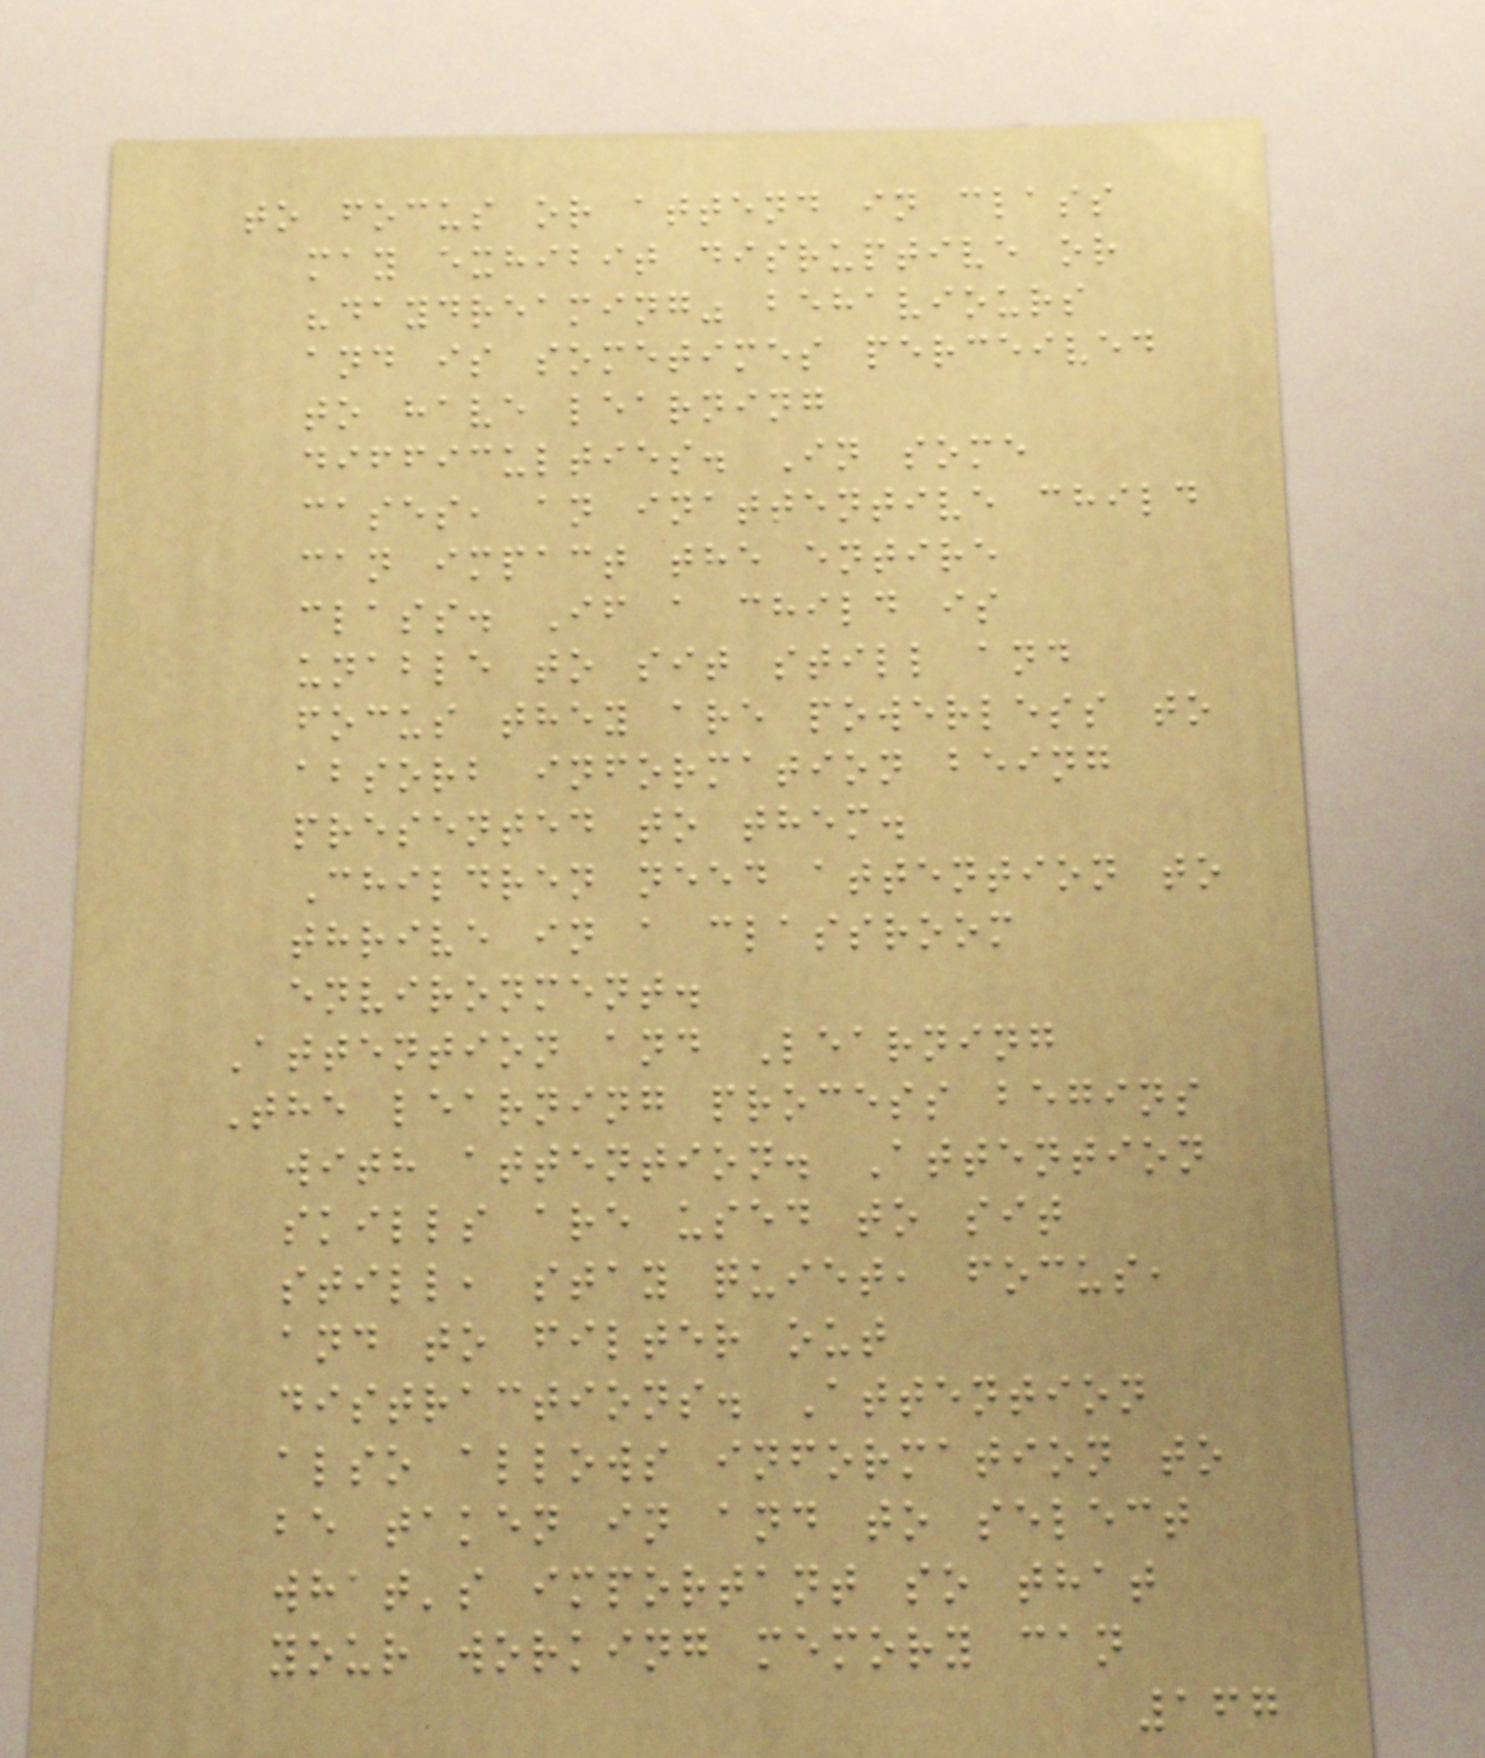to focus or attend in class
may exhibit disruptive or
"daydreaming" behaviours
and is sometimes perceived
to have learning
difficulties. In some
cases, an inattentive child
can impact the entire
class. If a child is
unable to sit still and
focus they are powerless to
absorb information being
presented to them.
Children need attention to
thrive in a classroom
environment.
Attention and Learning
The learning process begins
with attention. Attention
skills are used to sit
still, stay quiet, focus,
and to filter out
distractions. Attention
also allows information to
be taken in and to select
what's important so that
your working memory can
167
